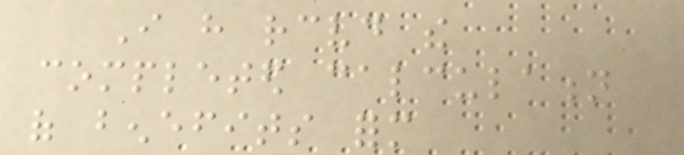I have received the
completed calculation
of benefits form
